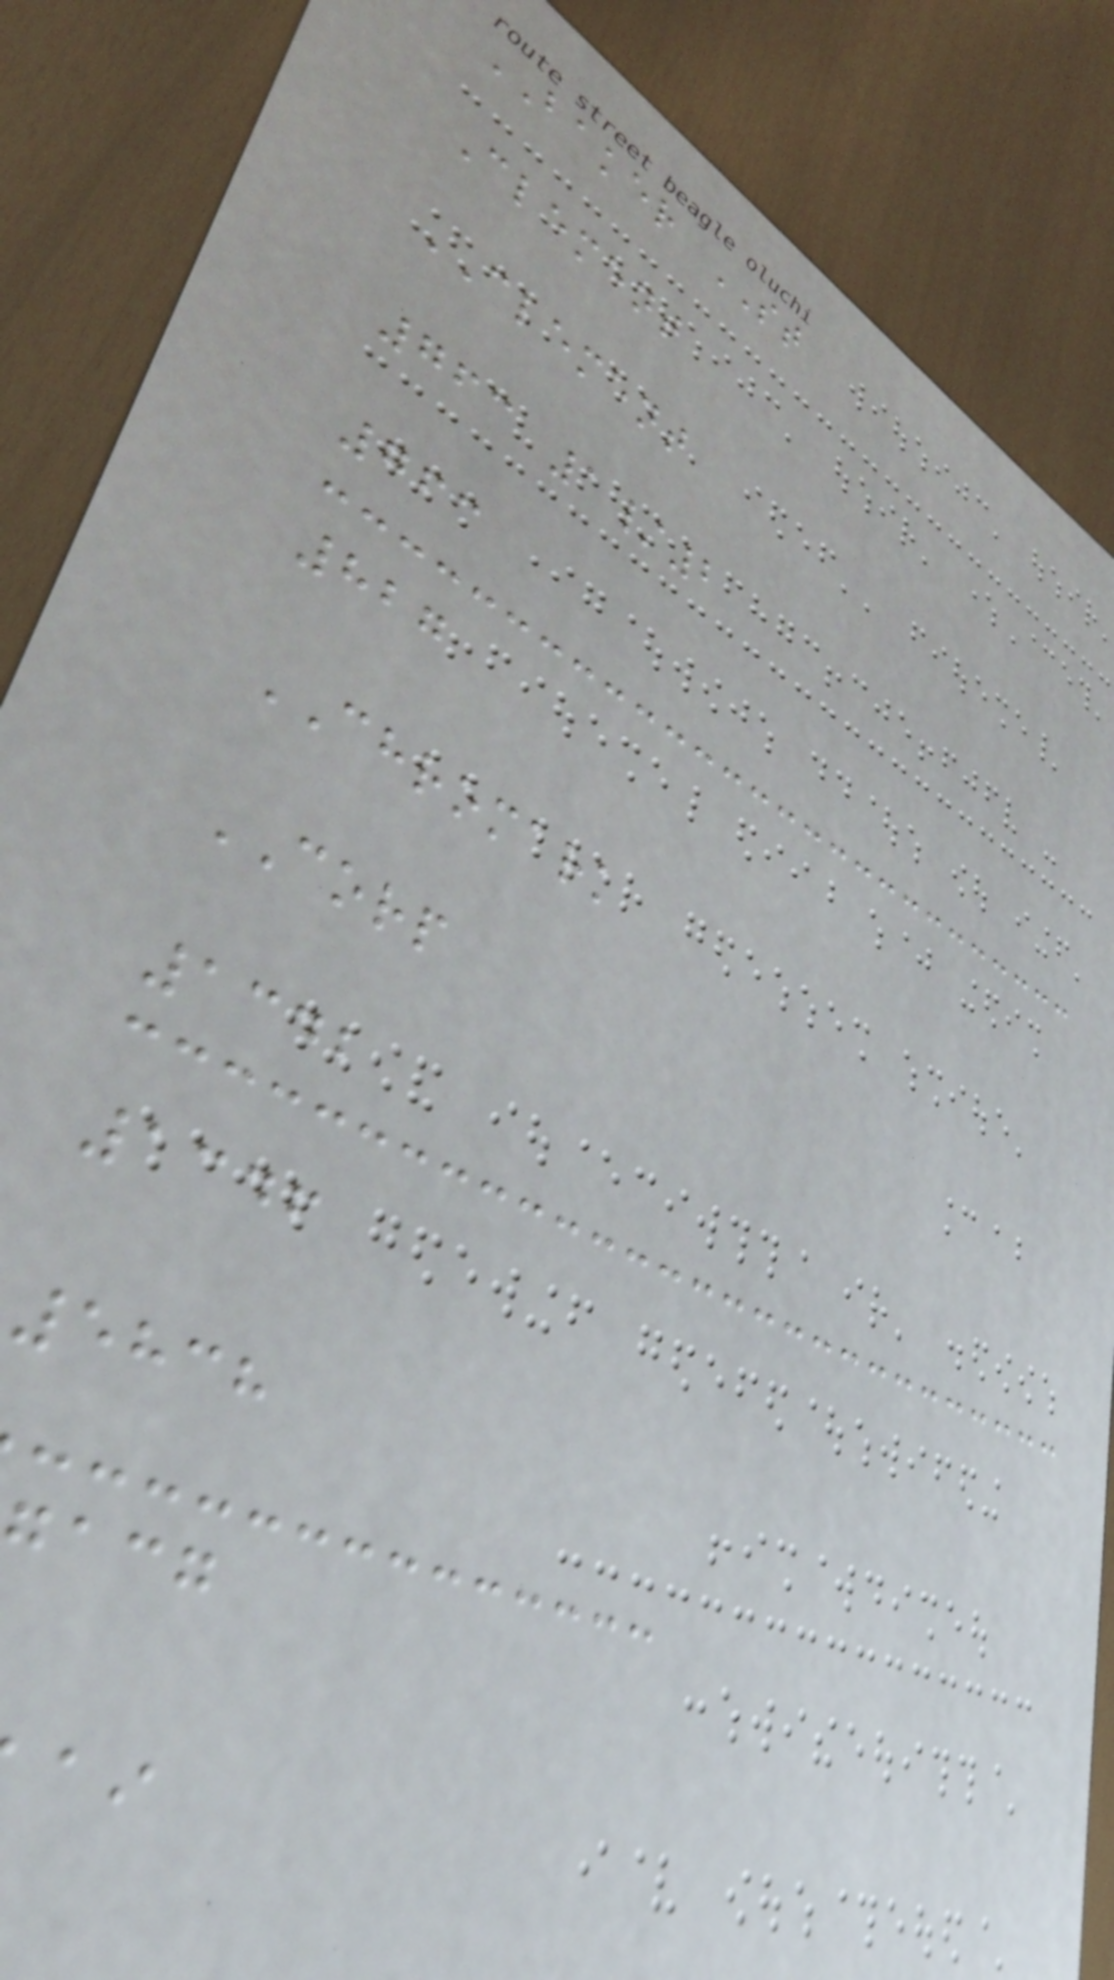BAKER ST
Clement
CLEMENT
763 1/2
763
827
CHROMARK
CORP
1342
1346
5838
